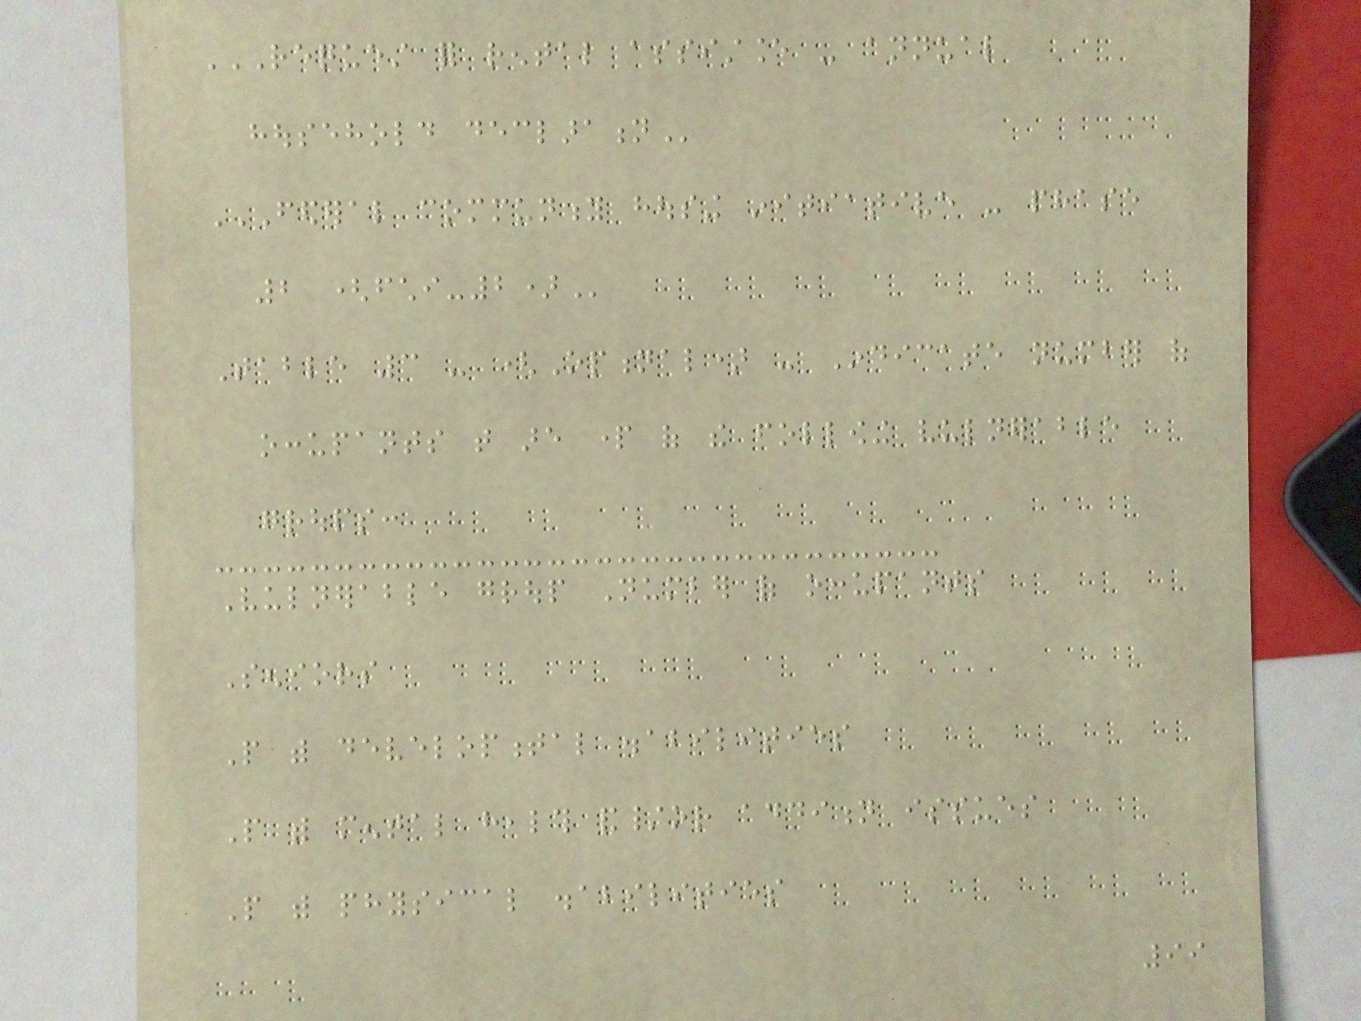REQUEST FOR RENTAL ASSISTANCE - ANNUAL
HOUSEHOLD DECLARATION
FEDERAL COMMUNITY HOUSING INITIATIVE - PHASE
2 (FCHI-2)
Table 3 - (Optional) - Indicate number of
occupants that are part of the following vulnerable
groups:
Vulnerable group Number of occupants
Seniors
People with developmental disabilities
People with mental health and/or addition issues
People with physical disabilities
99
